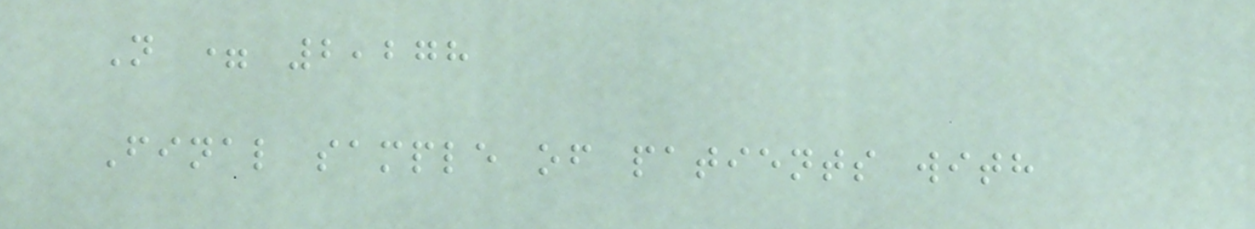N = 2,278
Final sample of patients with
